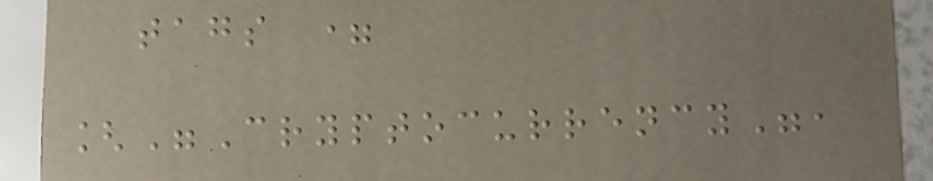tags =
["Cryptocurrency",
